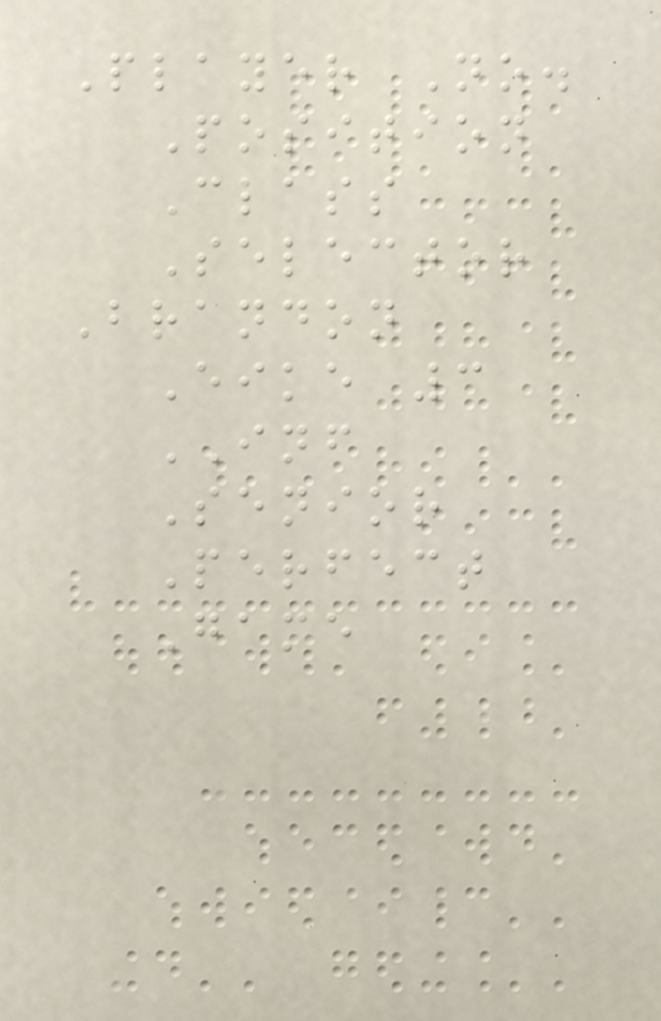Player No.
Position
Class
Selector
Brandon
Eike 3
INF
Senior
Perfect
Game
